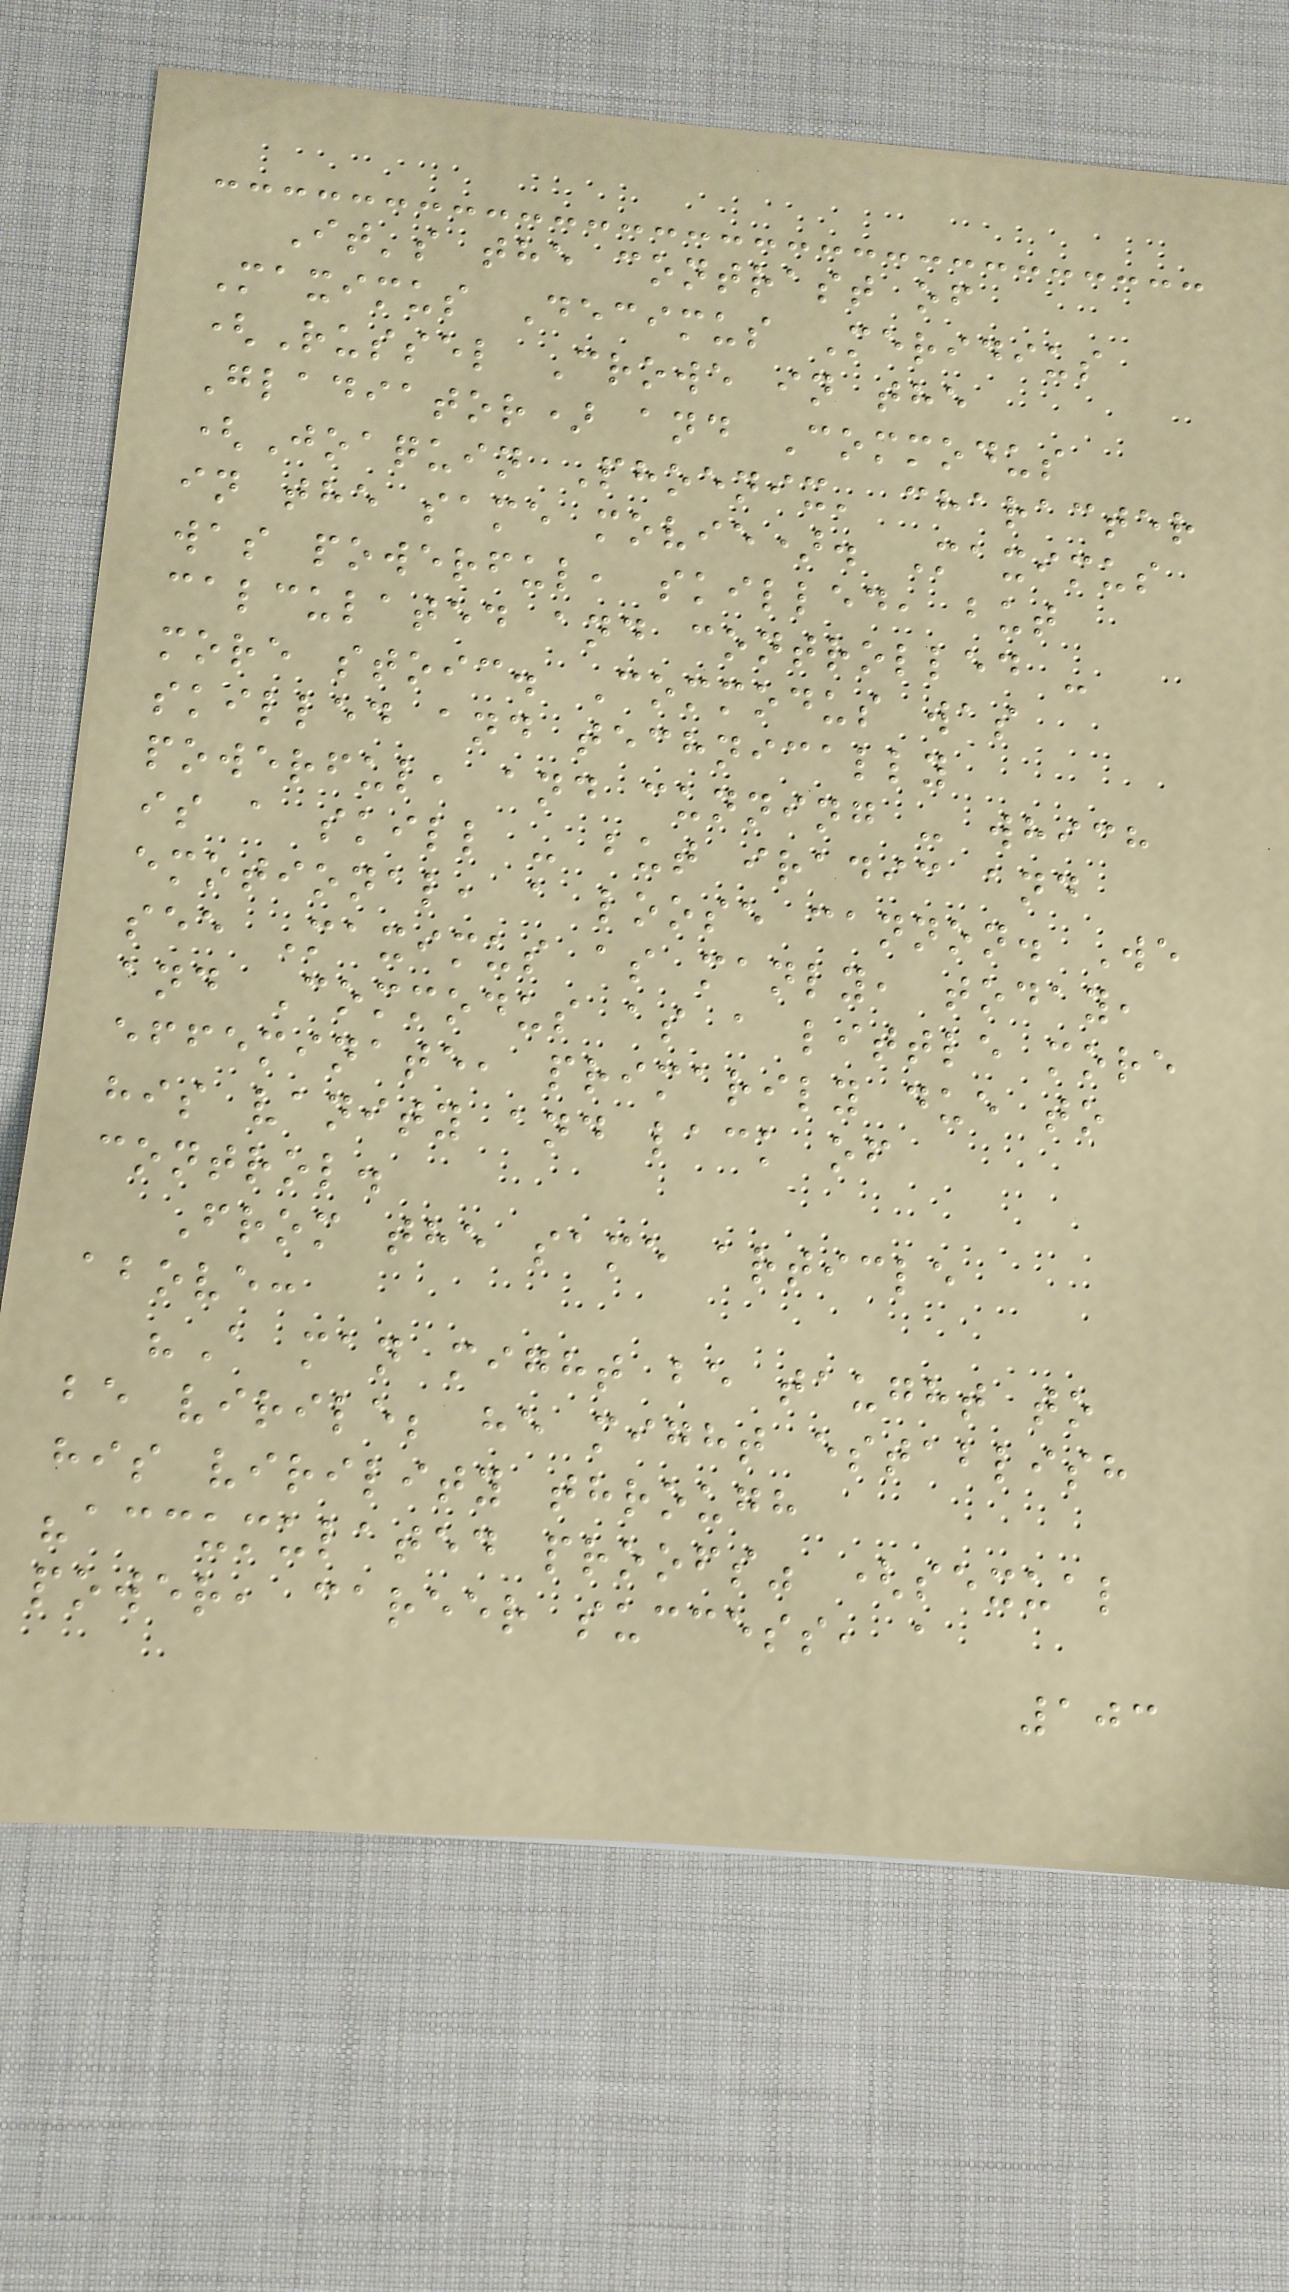It's the contrast of
Maximus Decimus Meridius
(Russel Crowe in the
Gladiator) and Commodus
(Joaquin Phoenix' character
in the same movie). Maximus
was powerful, skilled, but
calculated and controlled -
more stoic. Commodus was
skilled and technically
powerful, and cunning - which
is a skill - but iradic and
emotional, a loose cannon. We
see Maximus as manly, today,
and Commodus as a little more
effeminate, primarily due to
his vanity and lack of
control.
From the same article
above:
"A man might be taught to
be virile; he might establish
his virility through
"accumulated proofs" (sexual
power, career success, a
103
